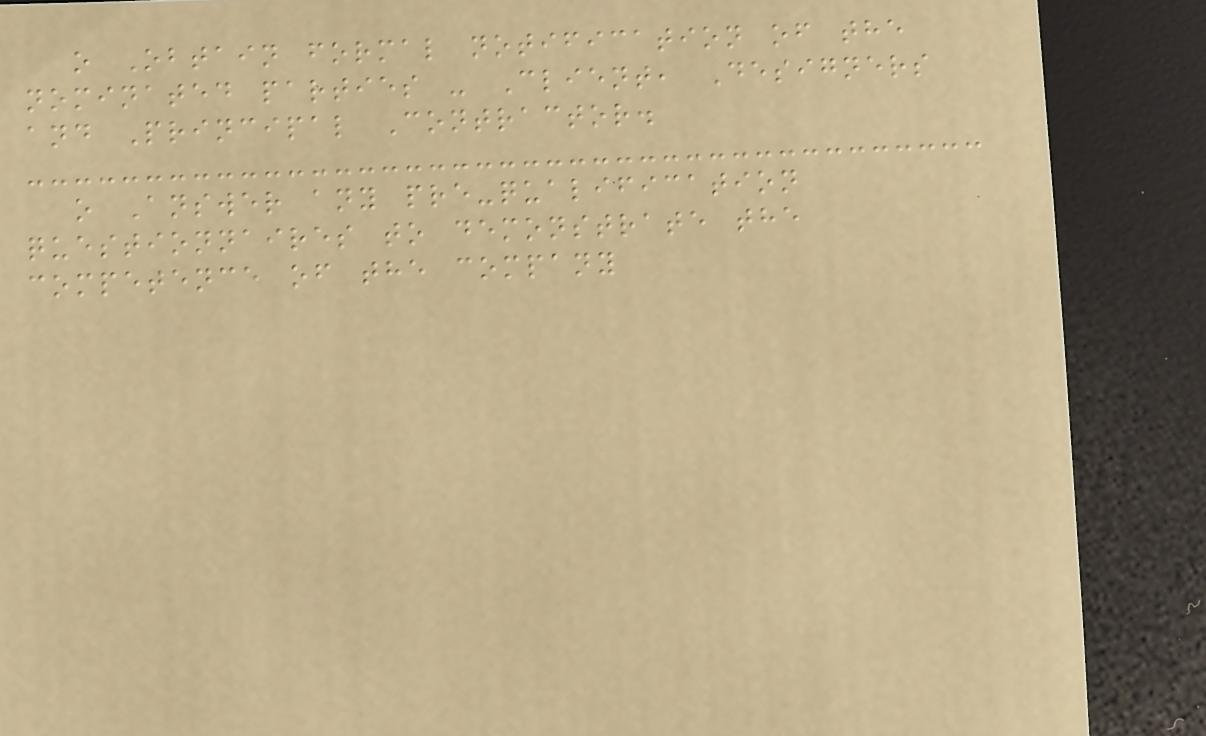o Obtain formal notification of the
nominated parties - Client, Designers
and Principal Contractor.
o Answer any pre-qualification
questionnaires to demonstrate the
competence of the company
